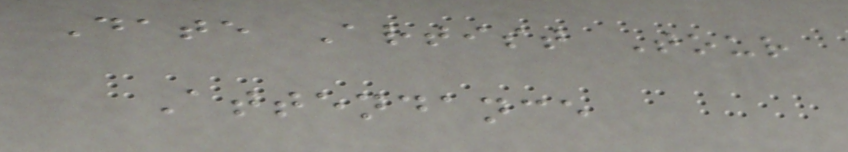Date Artist Tour
Attendance
